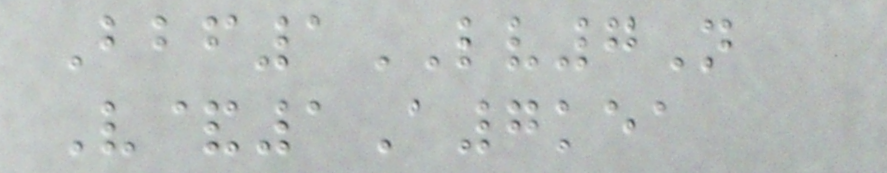Bbf1LV7N
V&1A7kea
